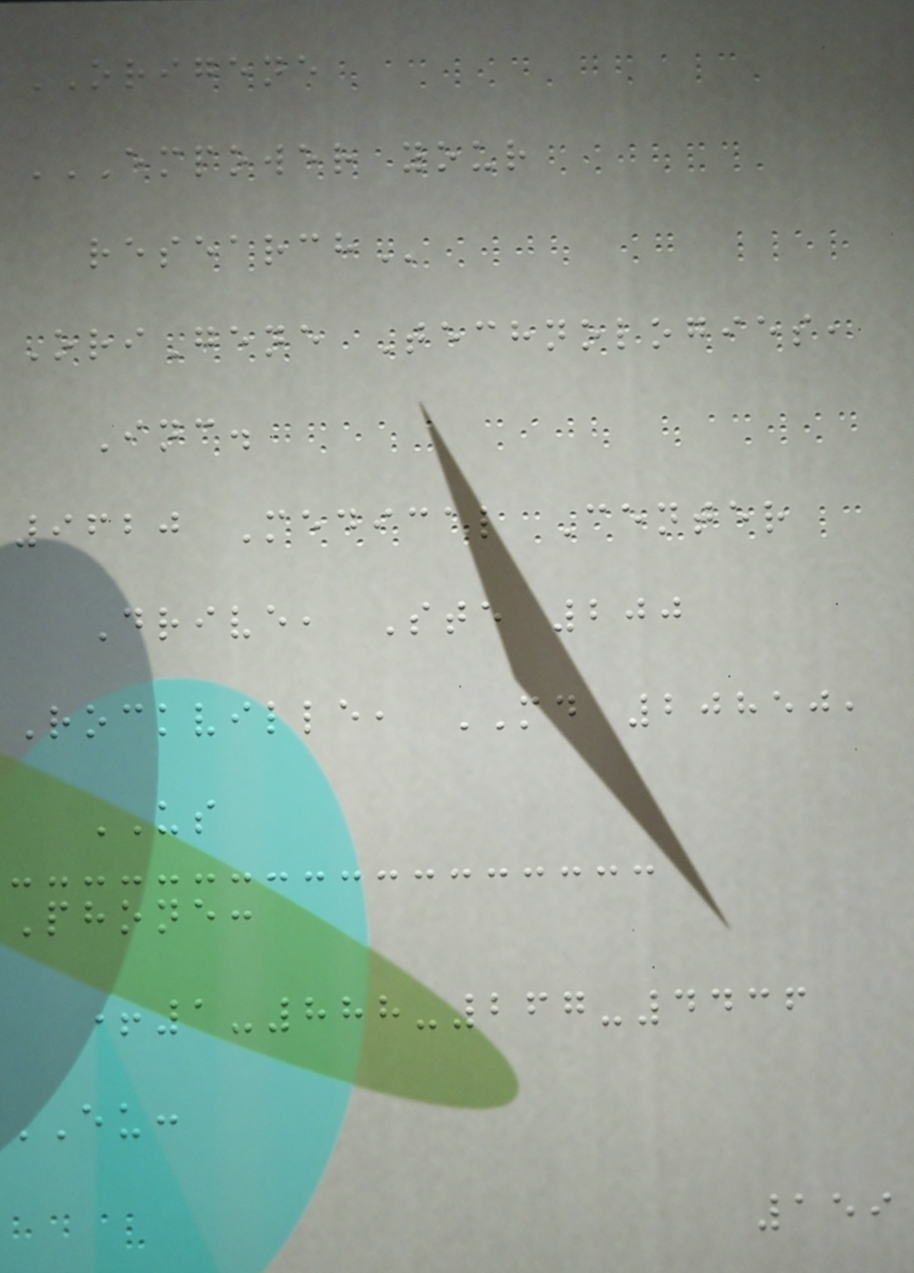ORIGENE
EMPOWER YOUR
RESEARCH
OriGene Technologies,
Inc.
9620 Medical Center
Drive, Ste 200
Rockville, MD 20850,
US
Phone:
+1-888-267-4436
EU:
159
